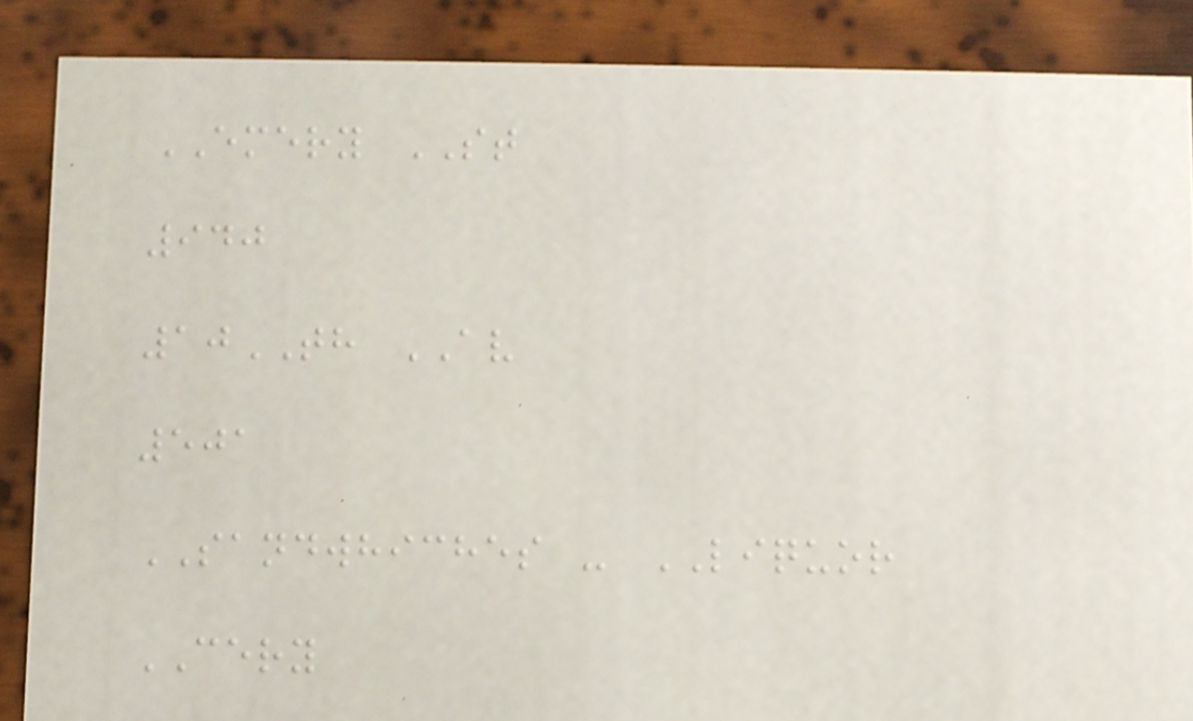EMERY ST
940
10TH AV
501
SANDWHICHES - LIQUOR
CERY
